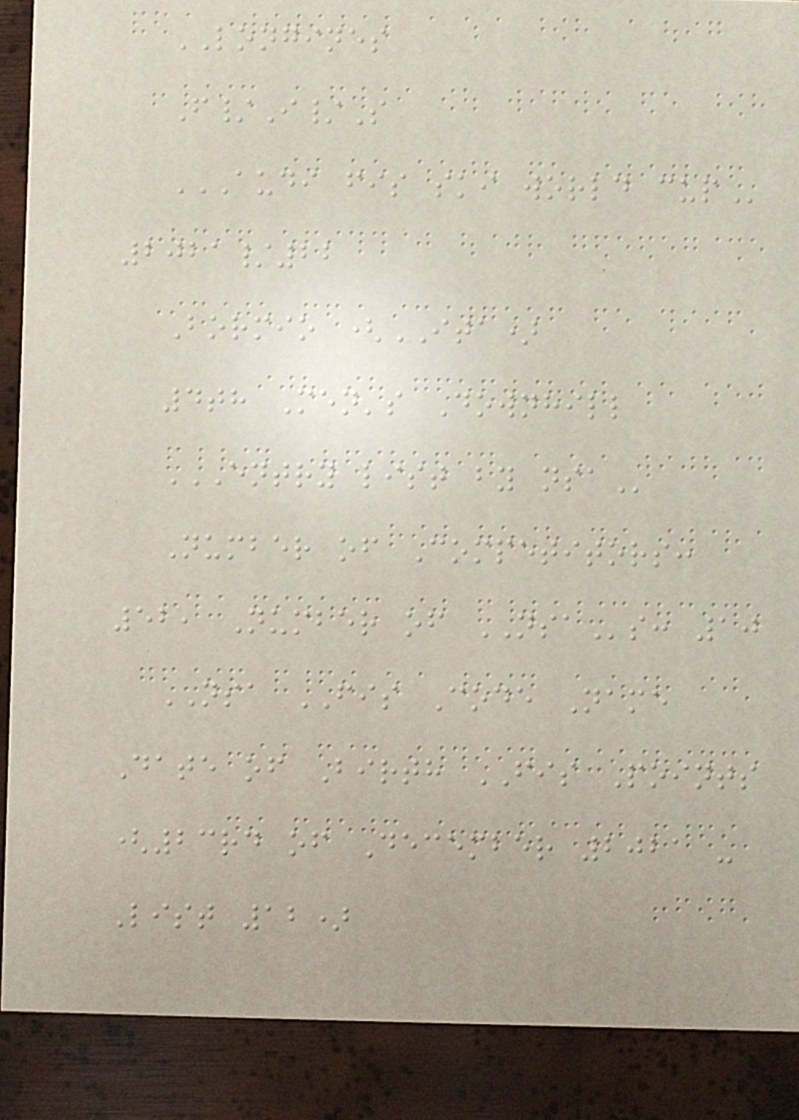LONGINES
F/I/S
AUDI FIS SKI WORLD CUP
2021/22
Bormio (ITA)
4th Men's Downhill
ENTRY LIST BY NSA
Number of Competitors:
52, Number of NSAs: 10
NSA FIS Code Name
Date of Birth FIS Points
(23rd of December 2021 -
List 12)
